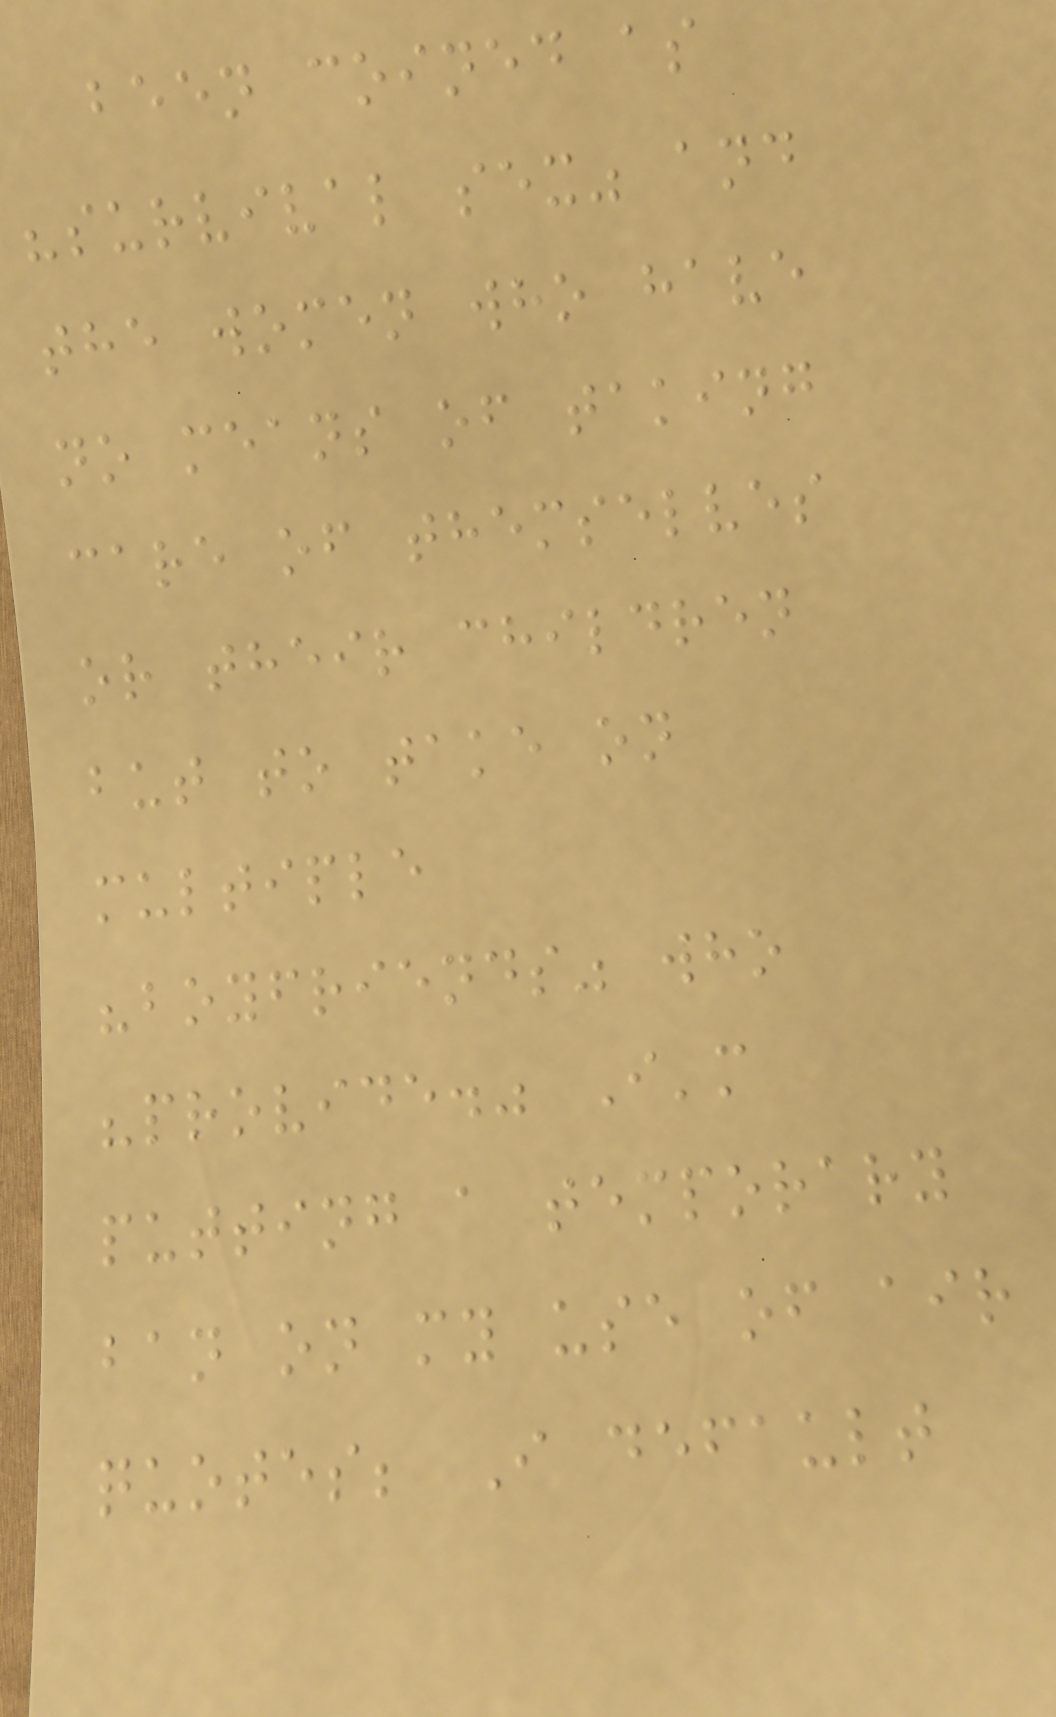been coined as
"survival sex" and
the women who have
no means of taking
care of themselves
or their children
but to take on
multiple
"boyfriends" who
"provide." I'm
putting a temporary
ban on my use of air
quotes; I default
